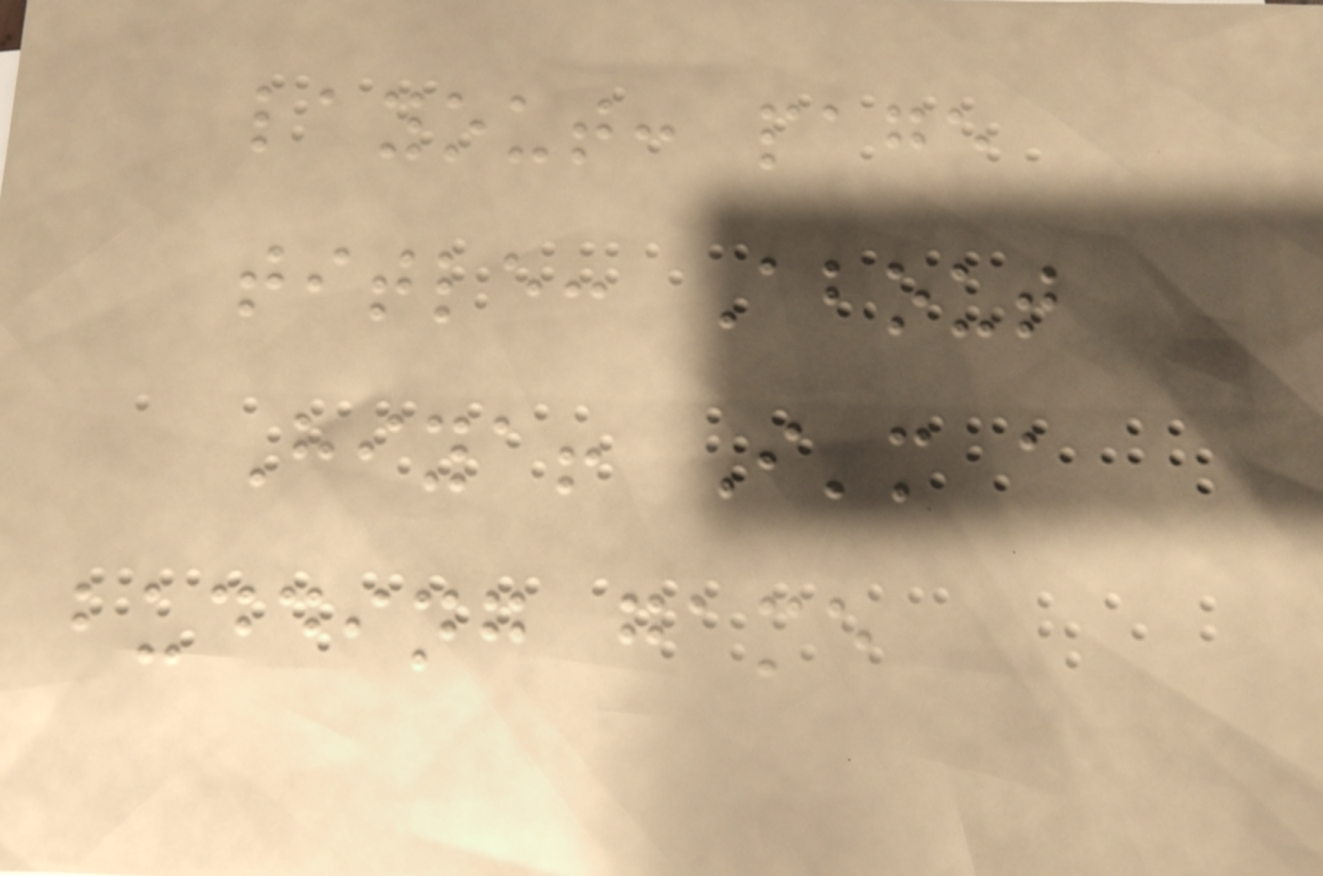layout: page
title: About
Hiya! I'm a
budding game
